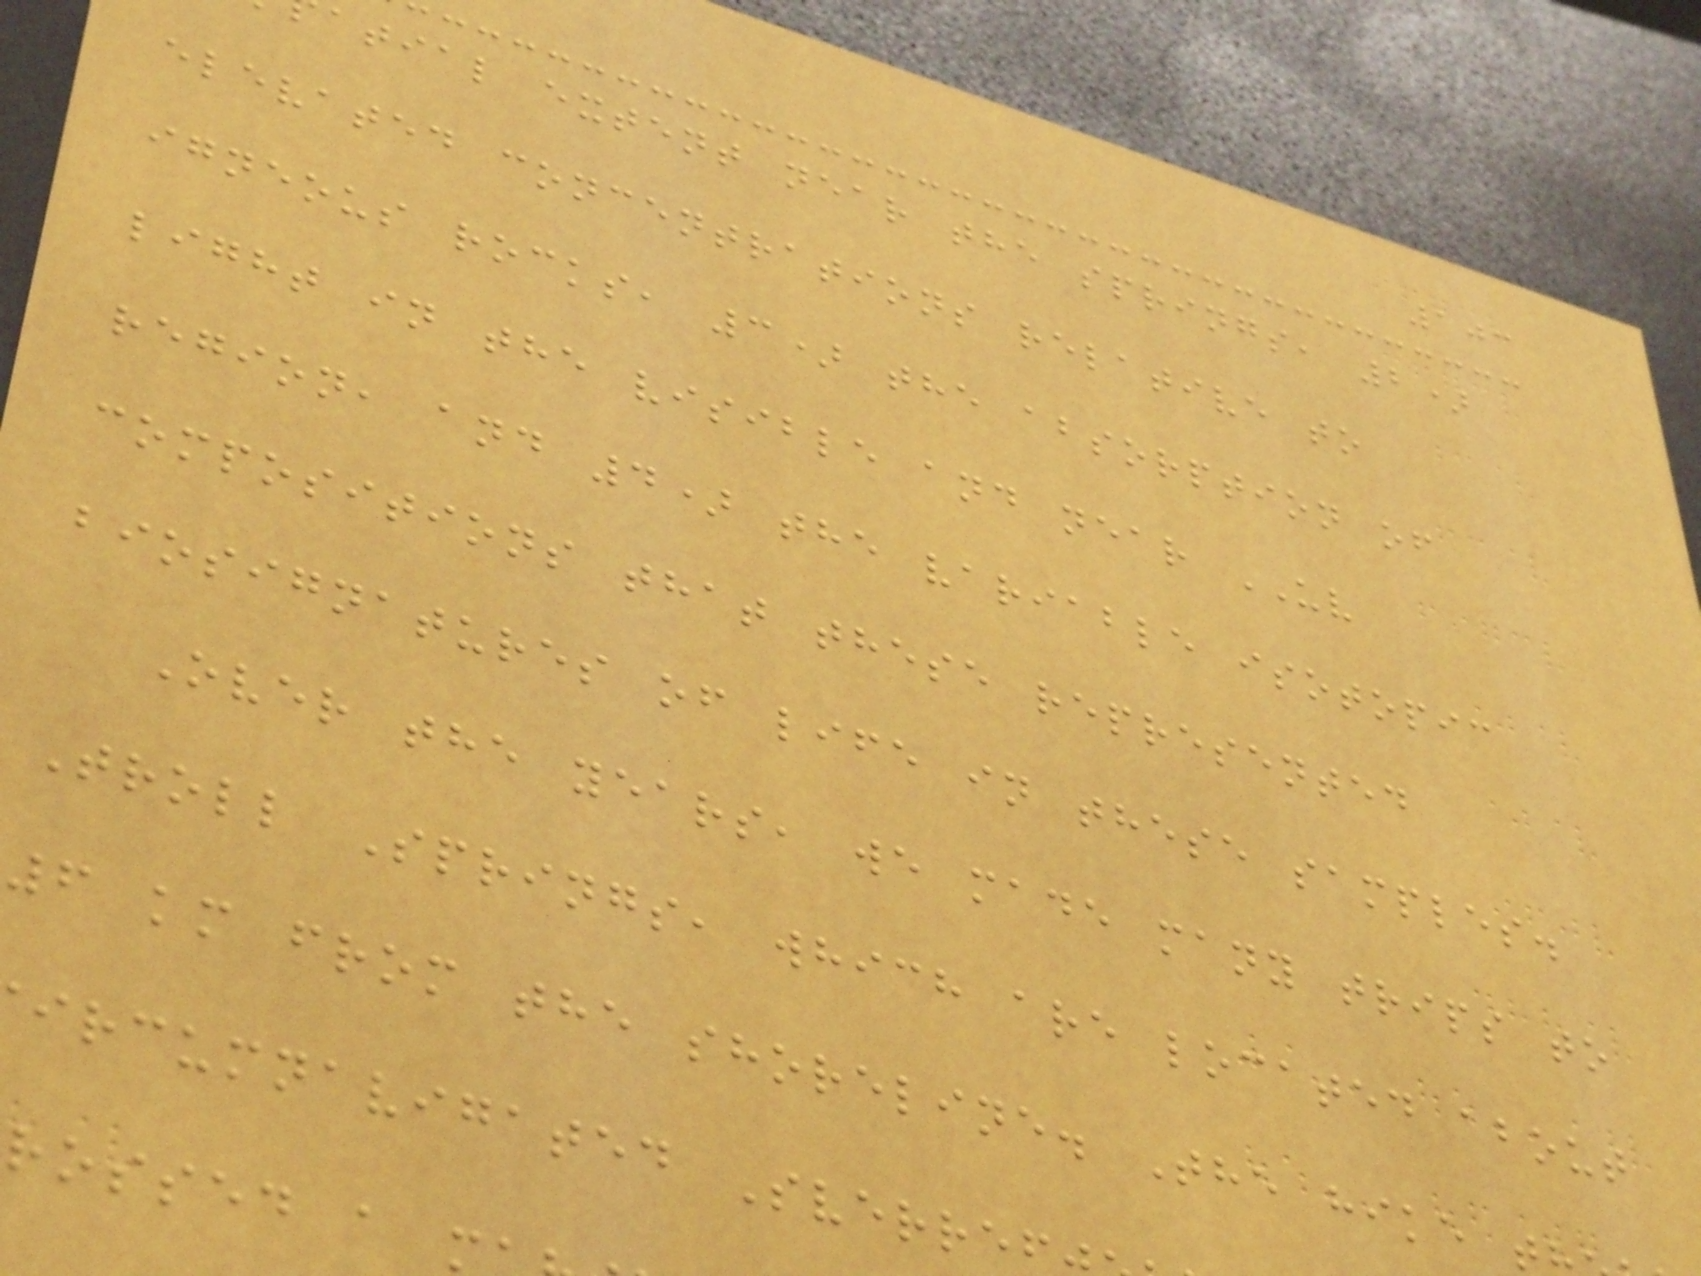103
atial extent near the springs, 2)
elevated concentrations relative to
igneous rocks, 3) the absorption of
light in the visible and near UV
region, and 4) the variable isotopic
compositions that these represented
biosignatures of life in these samples.
Over the years, we made many trips to
Troll Springs, which are located about
6 km from the shoreline. The hike t
ircumnavigated Sverref
